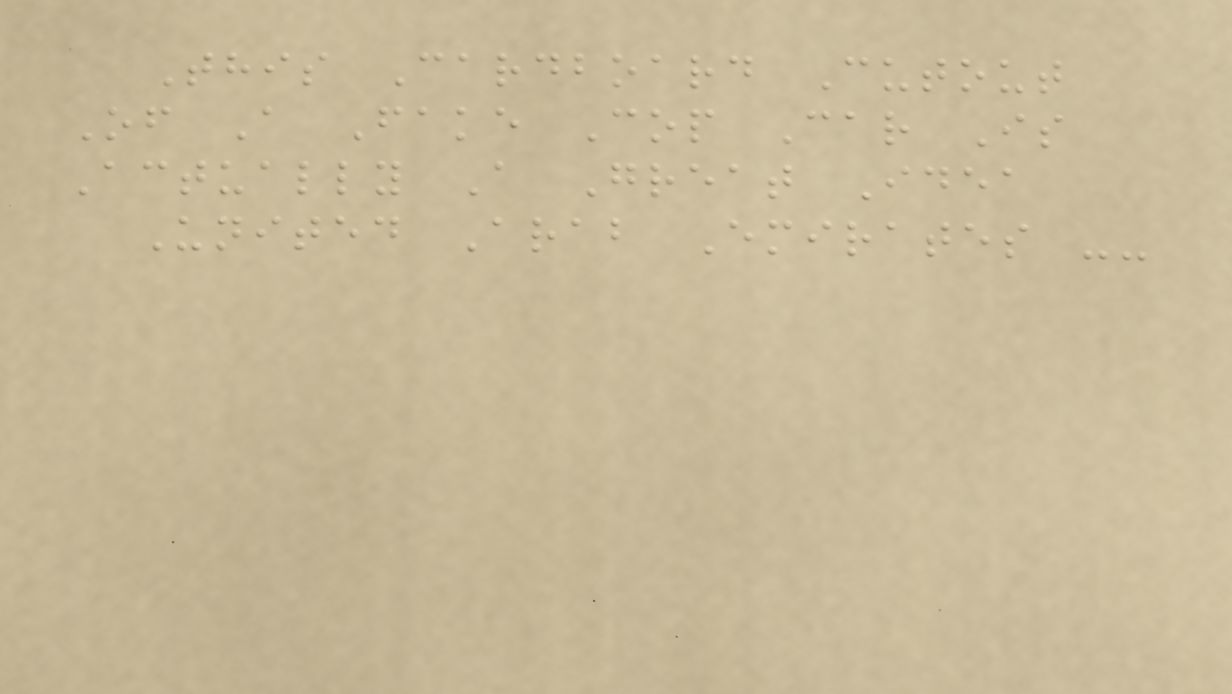This Cardboard Cutout
Of A Fake Cop Car Is
Actually A Great Idea
United Arab Emirates --
